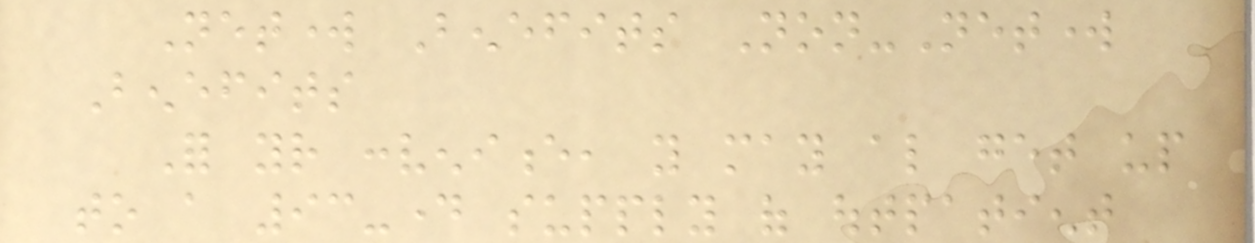Network Benefits Non-Network
Benefits
For your convenience, you may also get up
to a 93-day supply of outpatient
